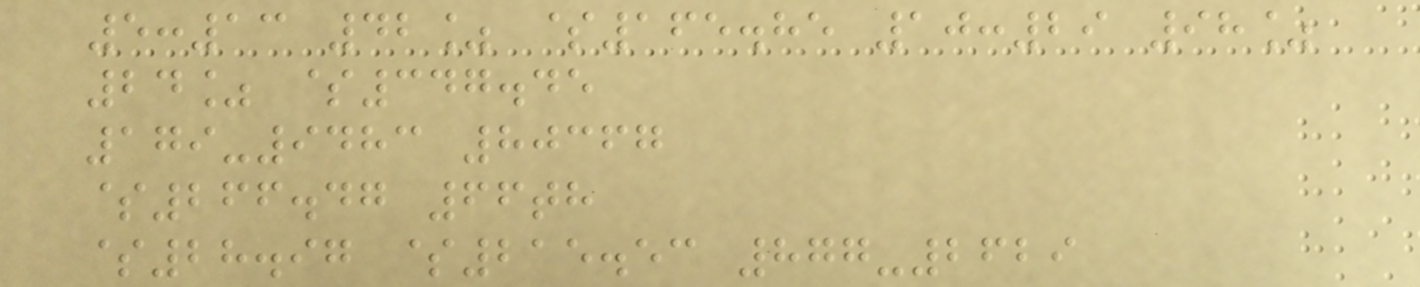5:13 42% $165.85 10:29 98%
24% $347.45
179-9483 80367
$266.47 66th
$28.97 $215.53 877-2629
